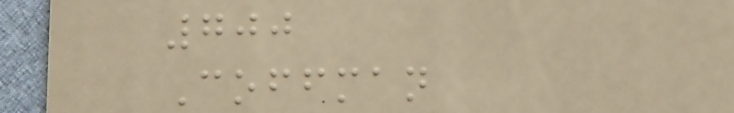700
Coffman
